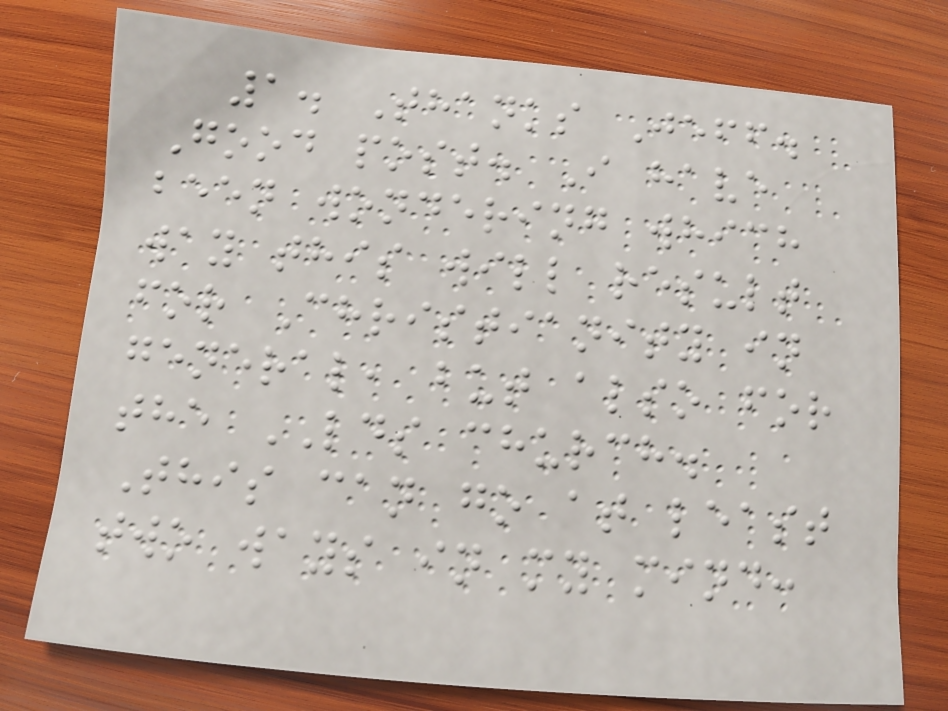1. Thanks Jeff.
Good post. I have
been wondering which
way this will result
for Christianity in
general, but also for
the LDS church.
This can go at least
two ways in my mind:
